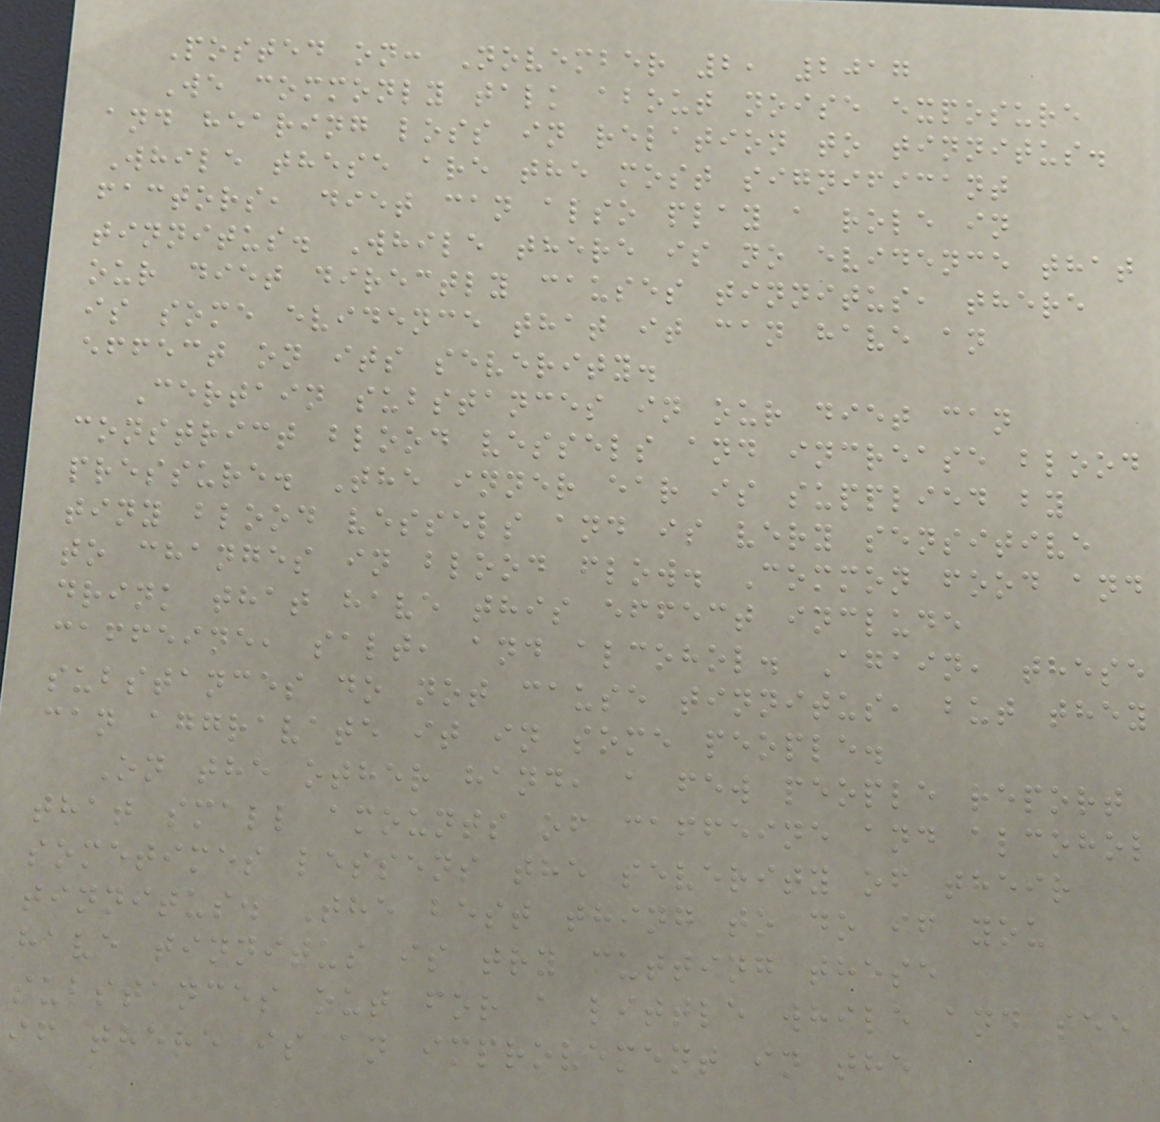Posted on: November 2, 2017
We commonly talk about noise exposure
and hearing loss in relation to tinnitus.
While these are the most significant
factors, diet can also play a role in
tinnitus. While there is no evidence that
our diet directly causes tinnitus, there
is some evidence that it can have an
effect on its severity.
Certain substances in our diet can
constrict blood vessels and increase blood
pressure. The inner ear is supplied by
tiny blood vessels and is very sensitive
to changes in blood flow. Common food and
drink that have this effect include
caffeine, salt, and alcohol. Again, these
substances do not cause tinnitus, but they
can aggravate it in some people.
On the other hand, a few people report
that small amounts of caffeine and alcohol
sometimes lessens the severity of their
tinnitus. The best thing to do if you
have tinnitus is try cutting these
substances out for a little while and see
if there is an improvement in the
